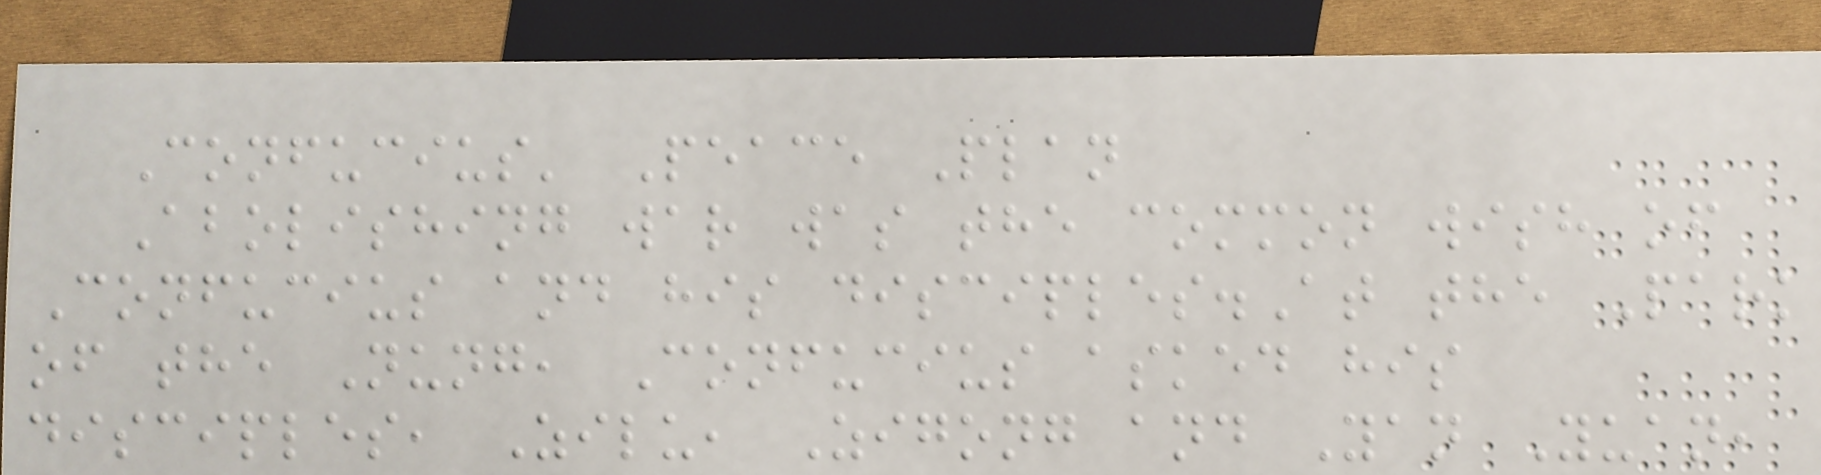Confucius' Peace Plan
Abolishing war was the common wish of
Confucius and his disciples.At the Park
of the Nung, Confucius asked his
disciples, Zilu, Zigong and Yan Yuan,
